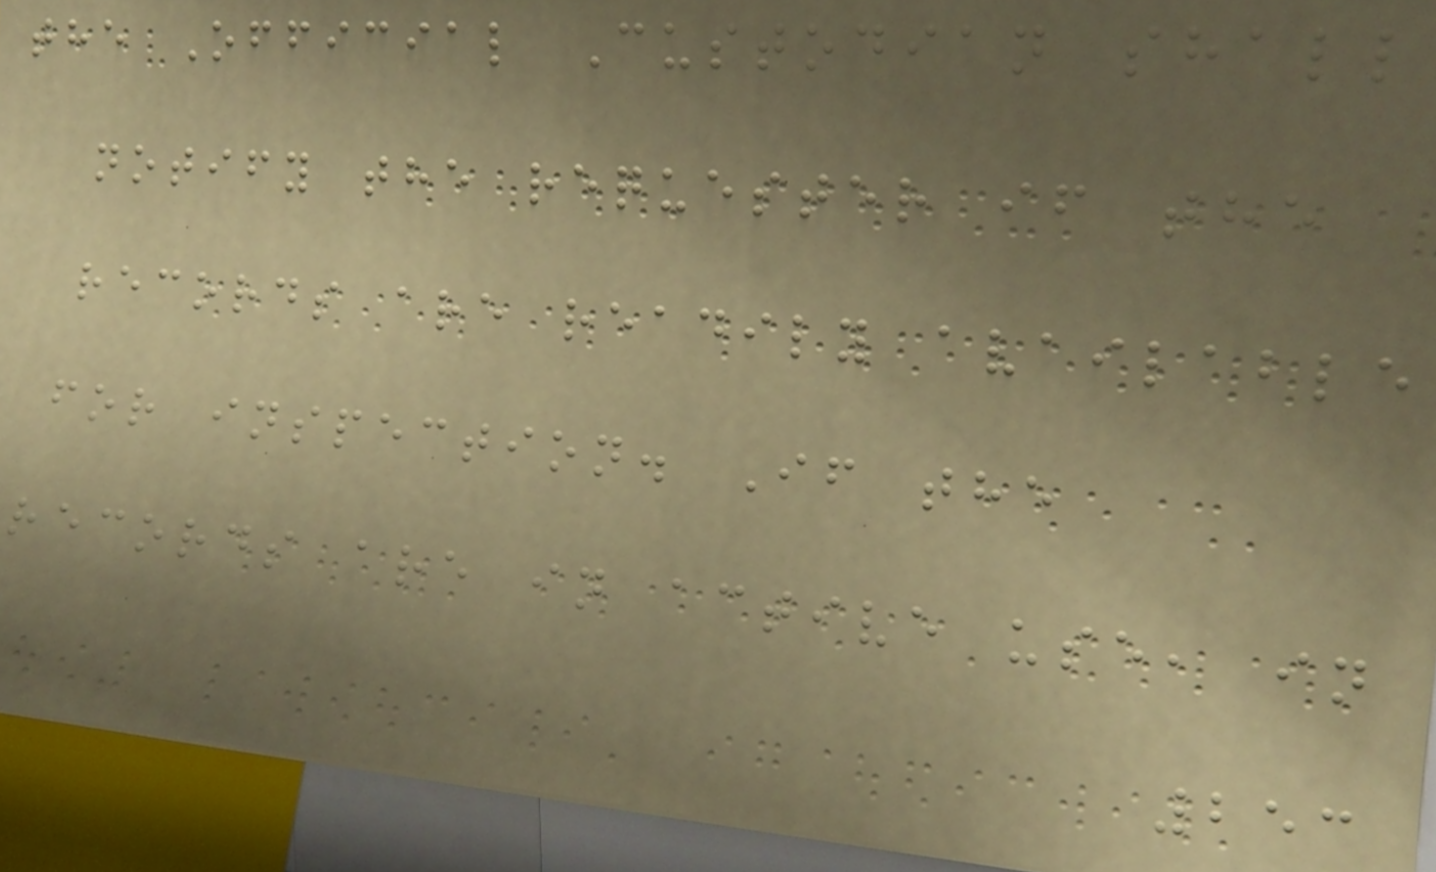the Official Custodian shall
notify the requester if the
records are readily available
for inspection. If the
records are in active use, in
253
